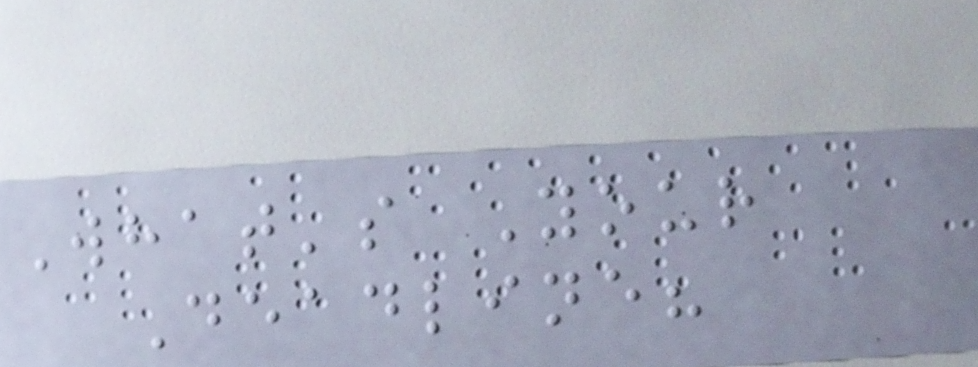What's Your
Deadline?
